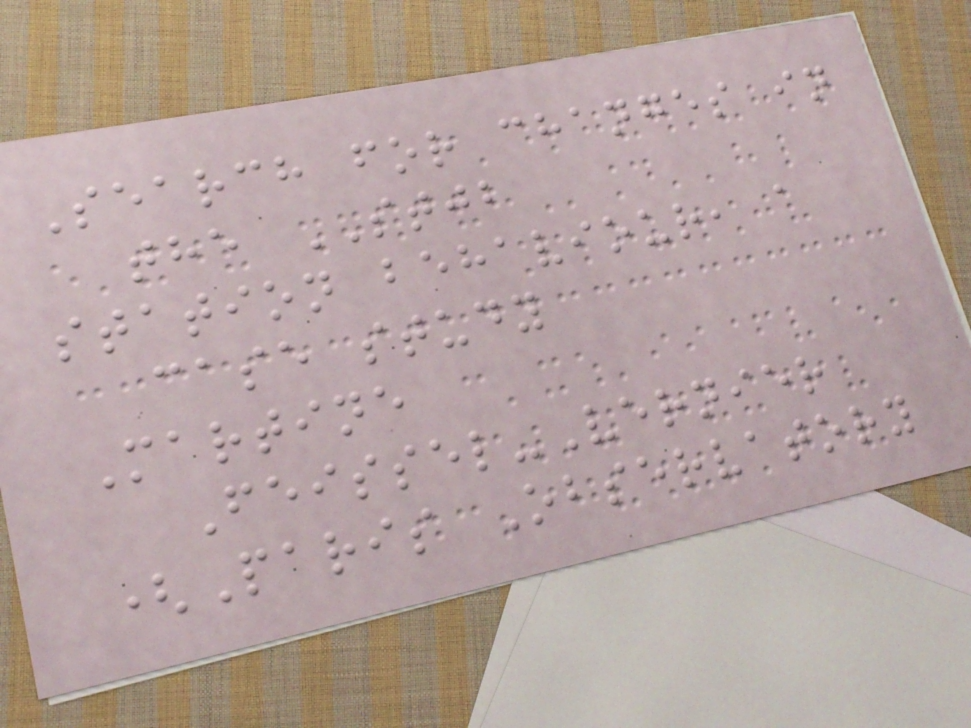Search for changes in
the STJB
station behaviour, a
case study
Martine
Feissel-Vernier
(Paris Observatory
